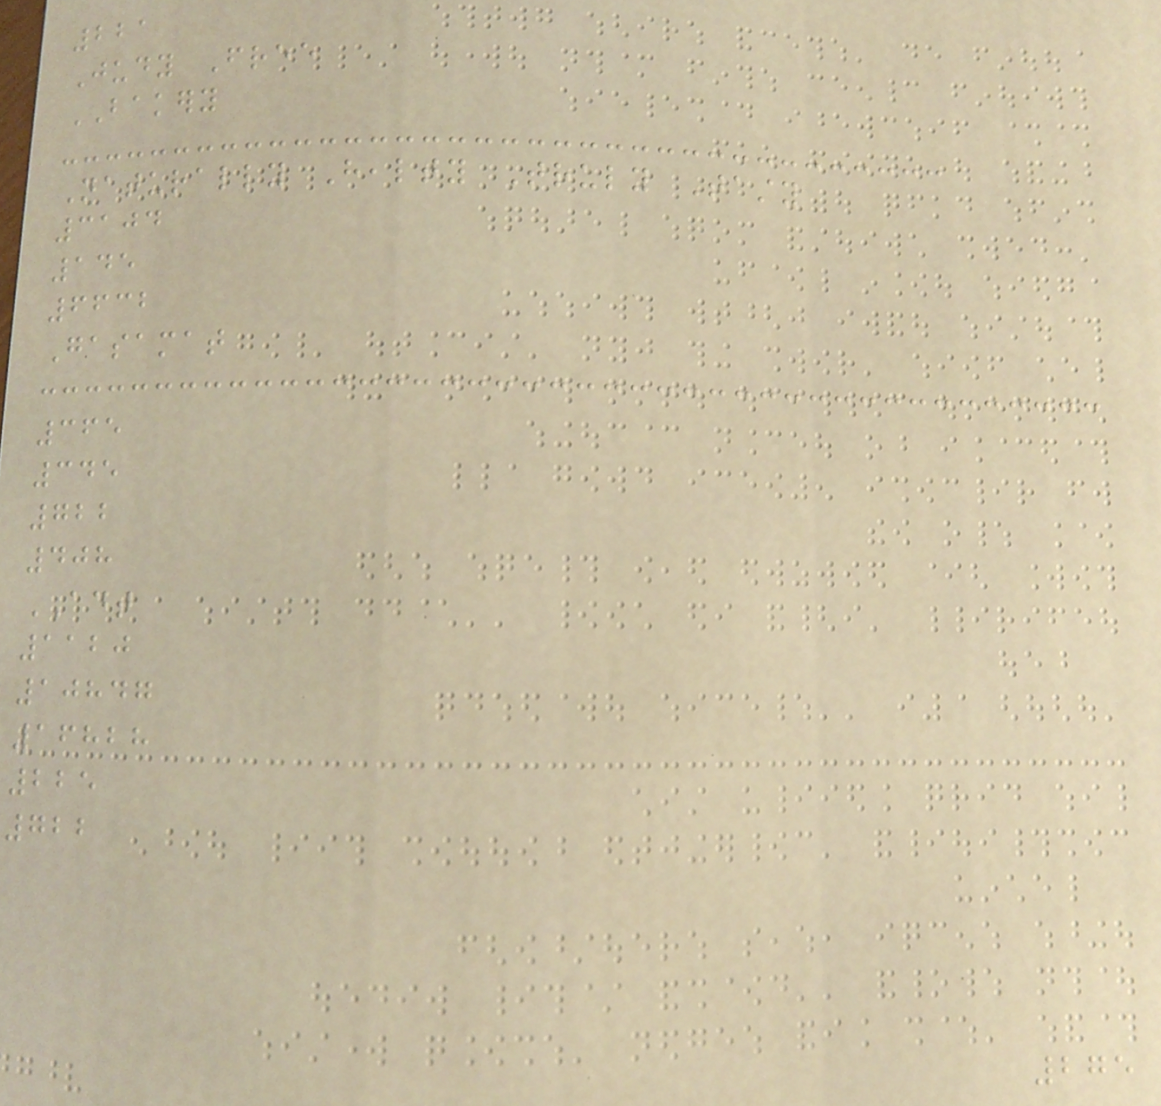221
Judy Free
BAKERY
Naturally Healty Truly Tasty
3104
145
6632
Gasamat
365
345
722
408
ADT
1120
10847
16828
225
722
275
